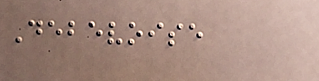Debevoise
